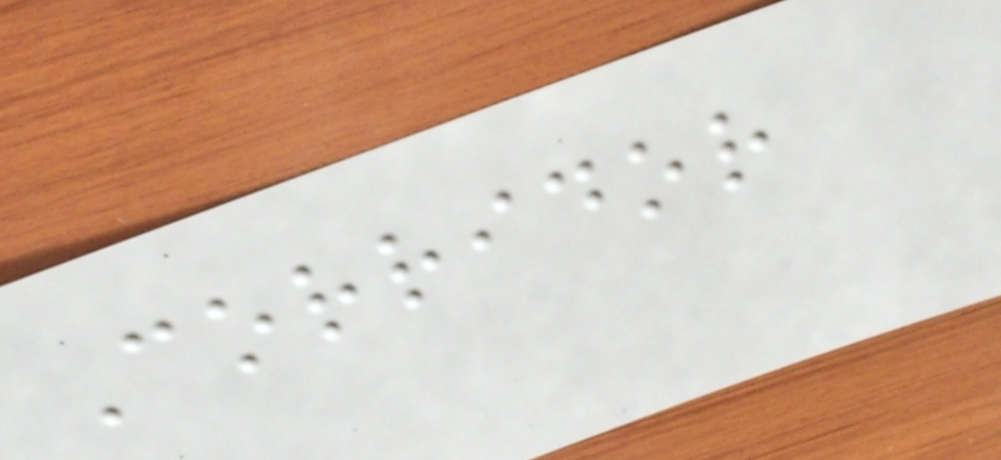Corridor
